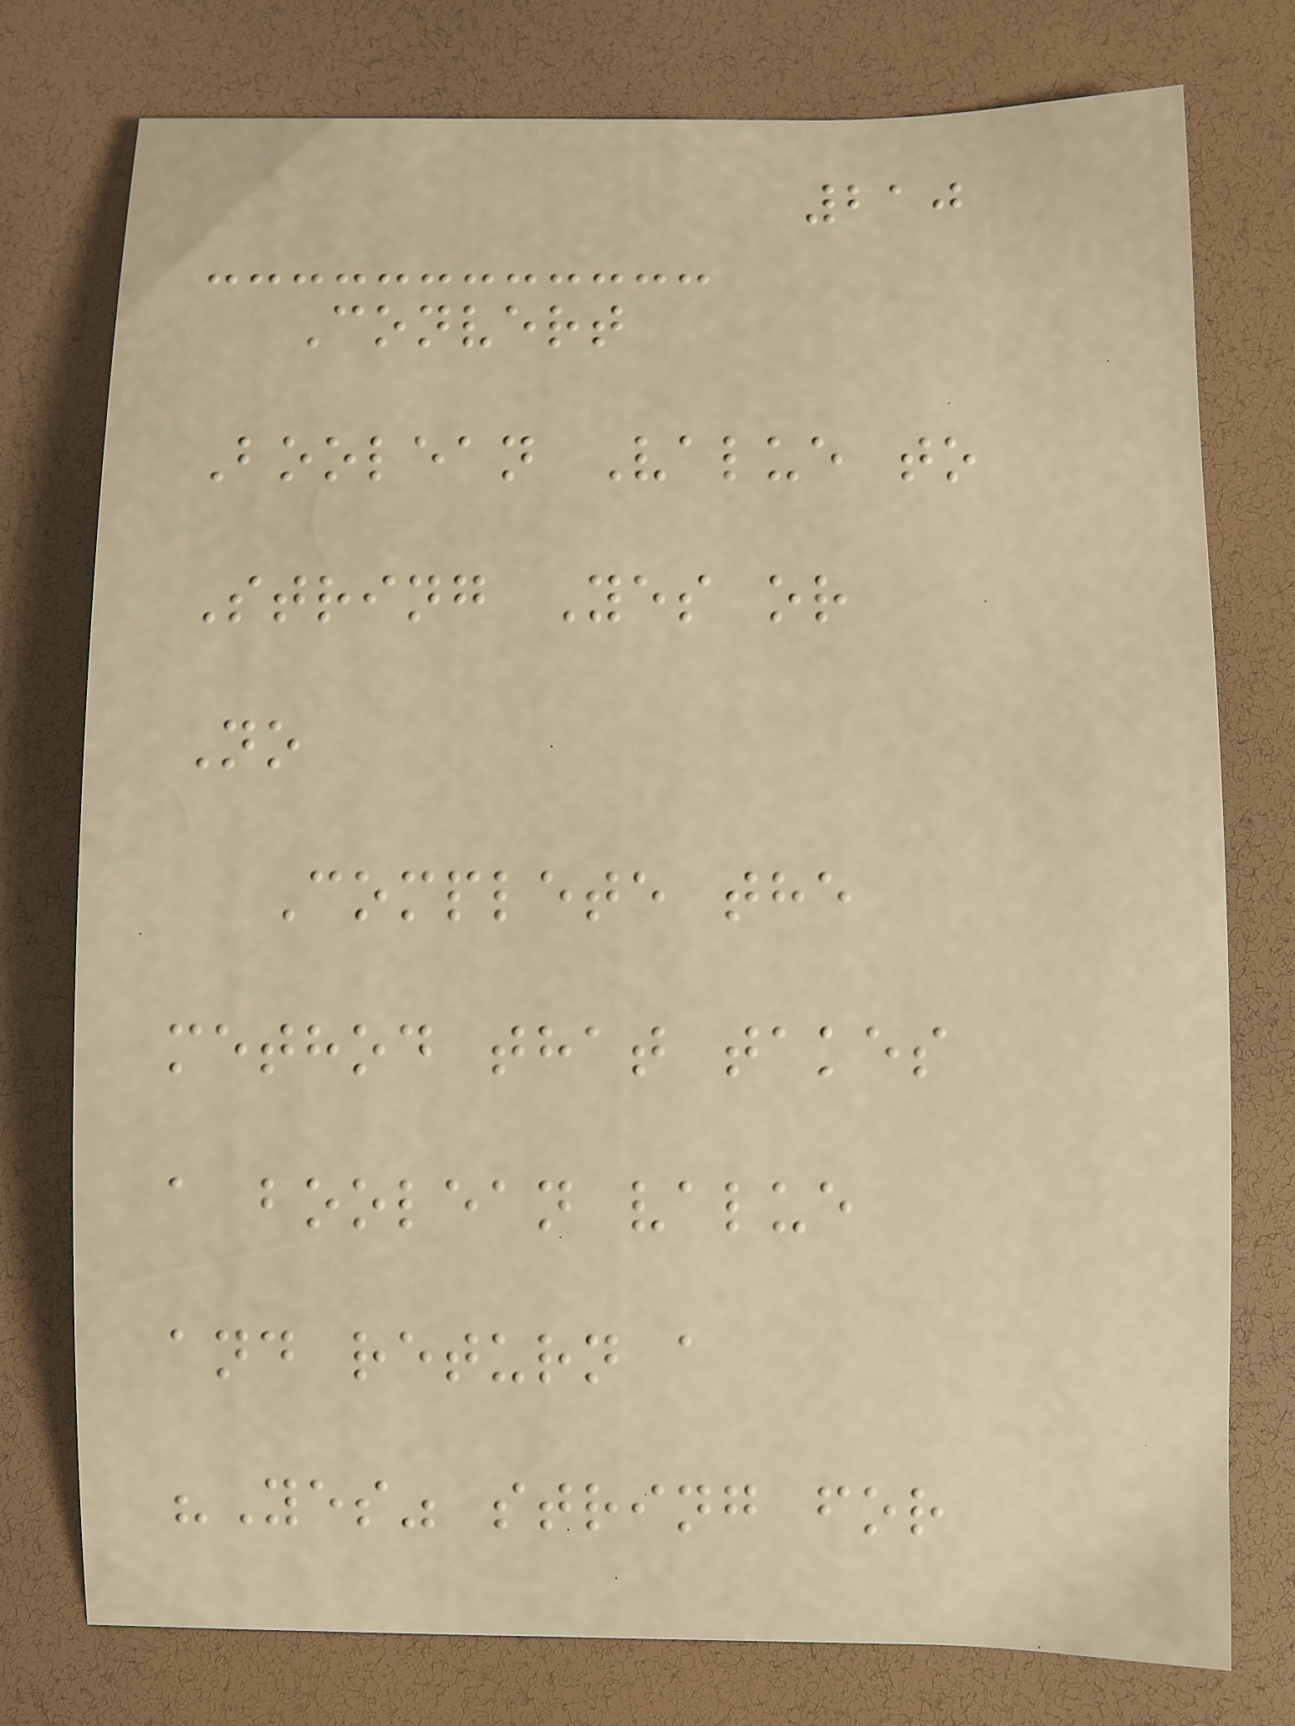210
Convert
Boolean Value to
String Yes or
No
Complete the
method that takes
a boolean value
and return a
"Yes" string for
